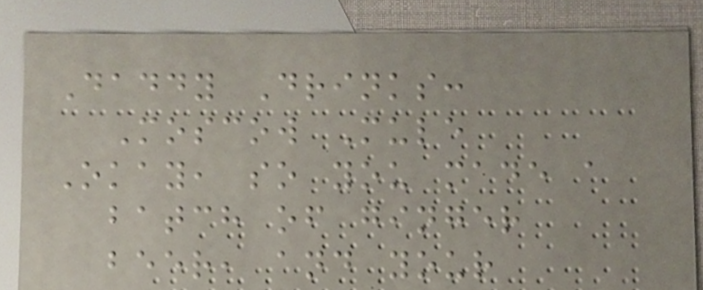Daddy Drinks:
Moscow Mule
Okay, so you made a
batch of ginger
beer, and your
